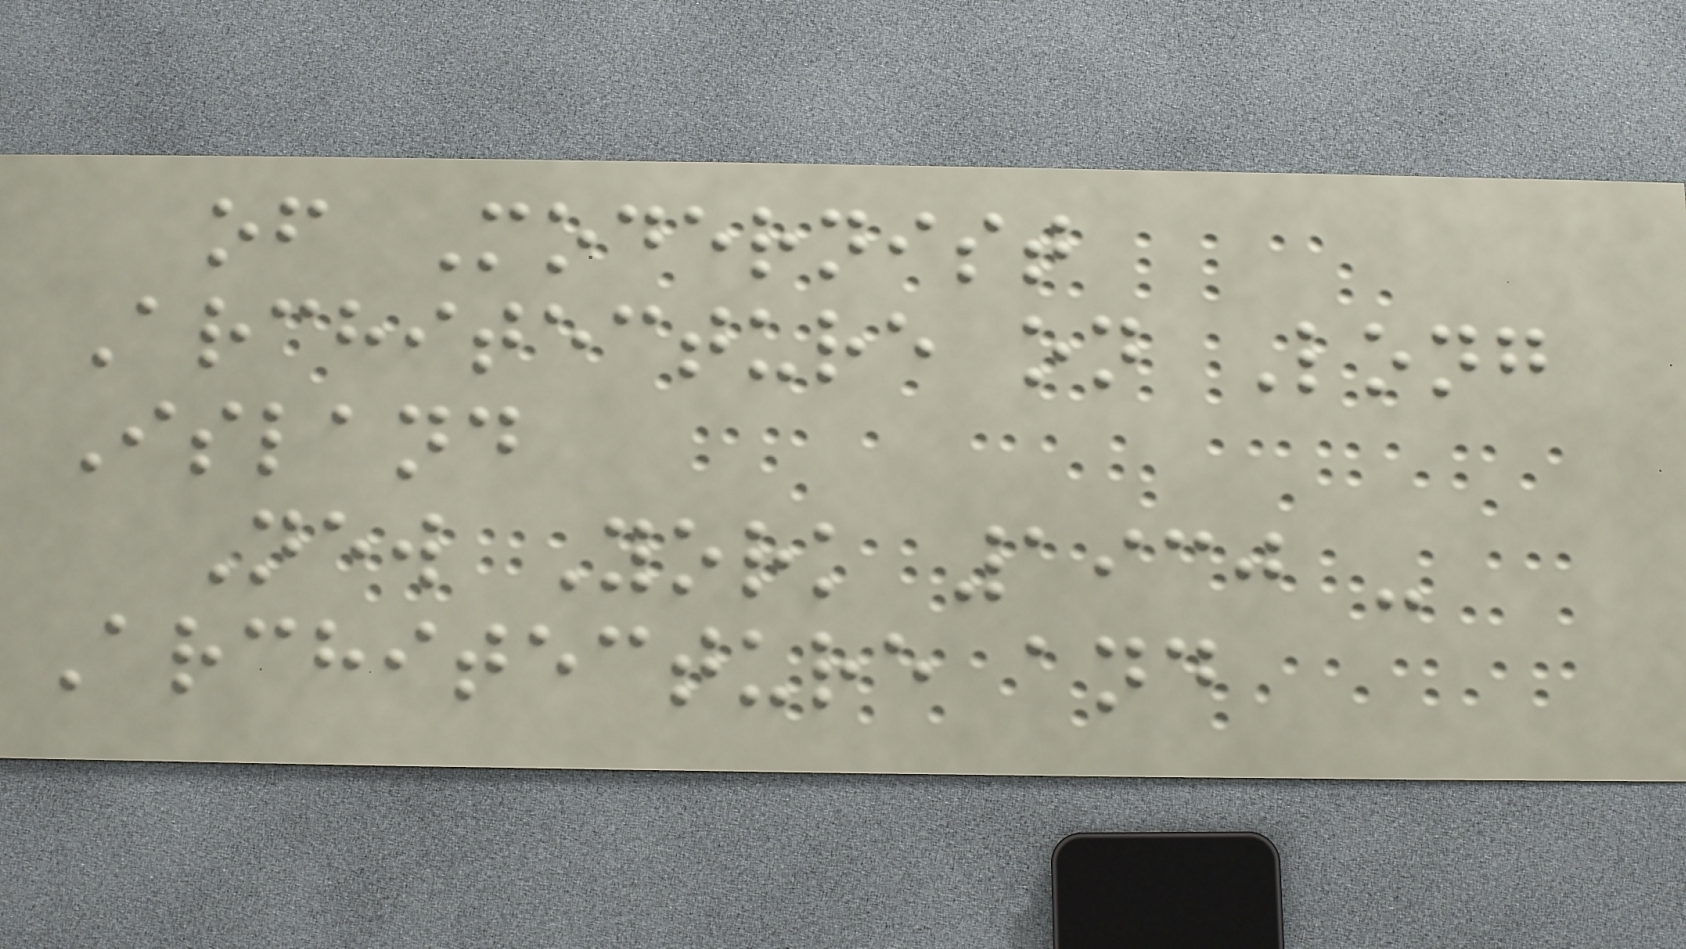of Modernist
Architecture on Long
Island
New York 1930 -
Architecture and
